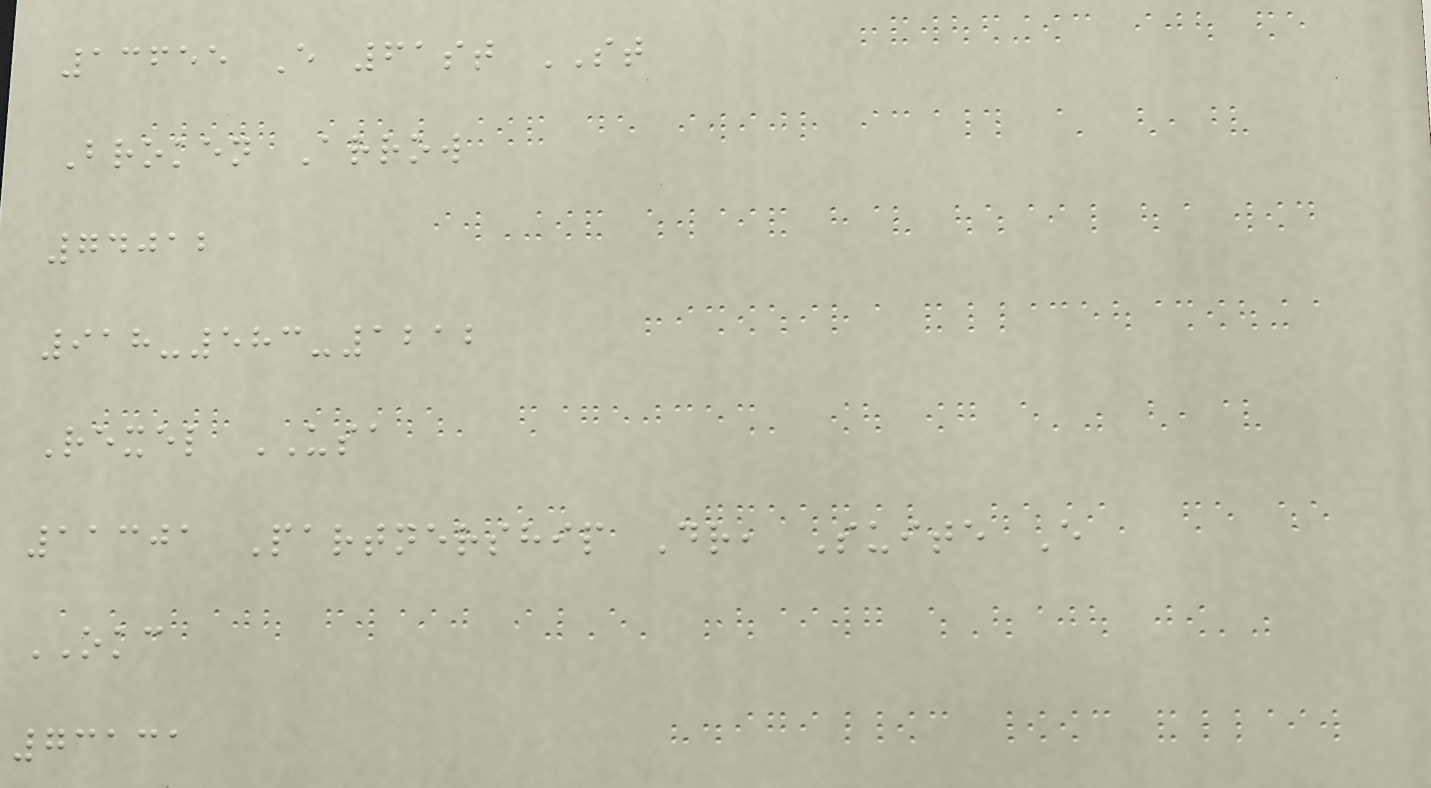13655 E 61st ST
Broken Arrow
74012
918-583-1212
Rexel USA
11301 Partnership Dr, Suite E
OKC
73131
